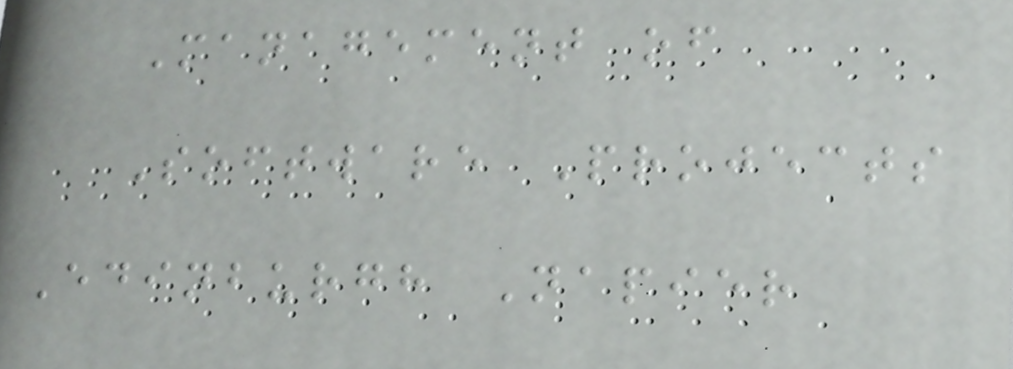Management of
Software Projects
Edinburgh Napier
